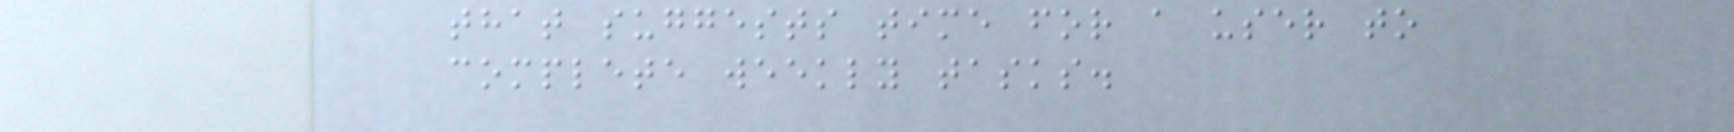that suggests time for a user to
complete weekly tasks.
